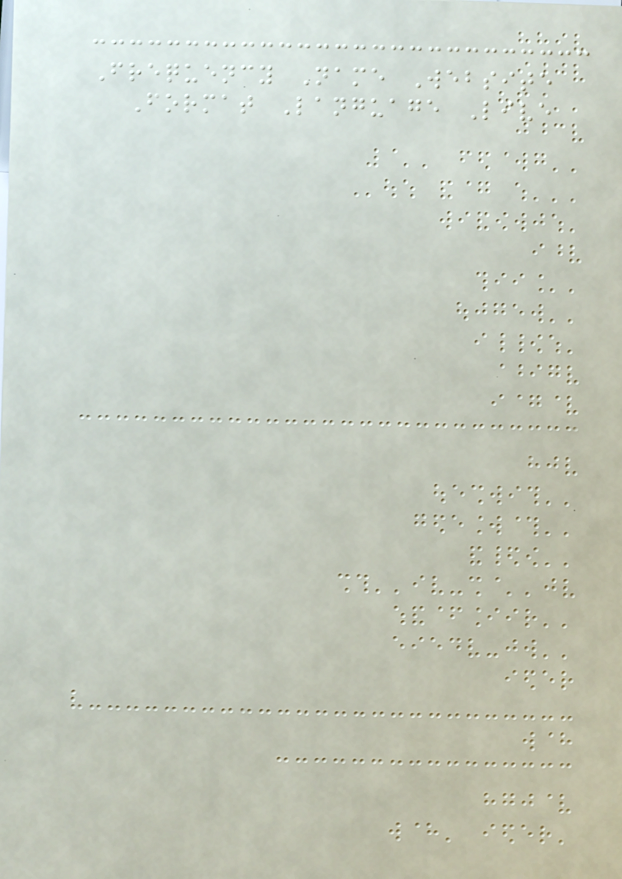Frequency Name Website
Format Language Live
